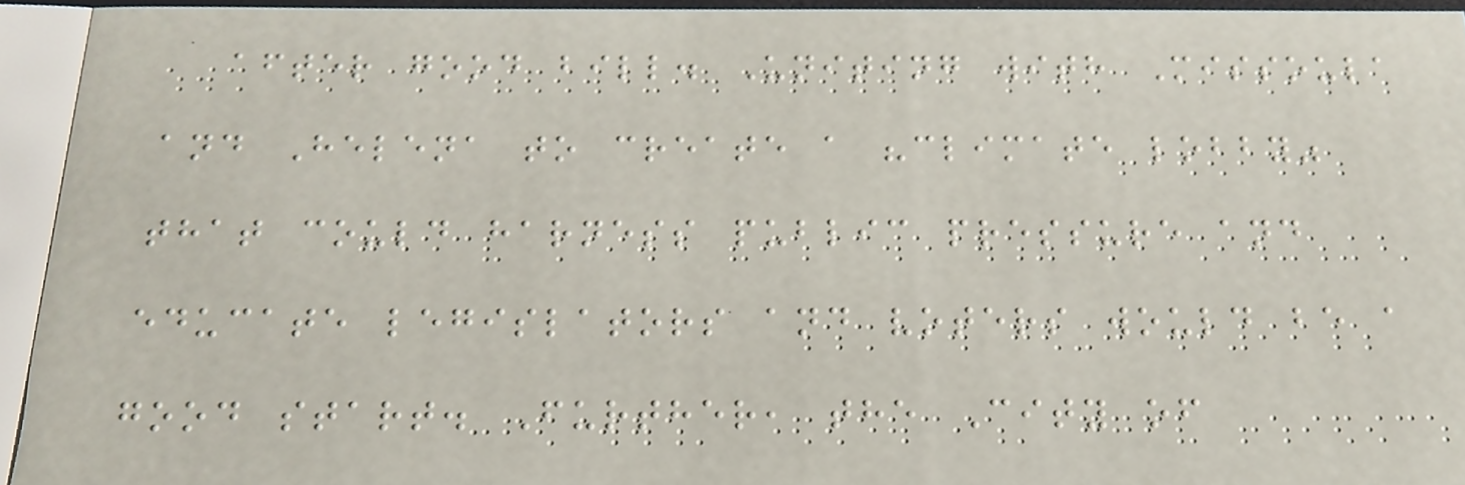after good bill. Uniting with Missoula
and Helena to create a "climate lobby"
that could harness public pressure and
educate legislators and voters would be a
good start. Further, the City of
